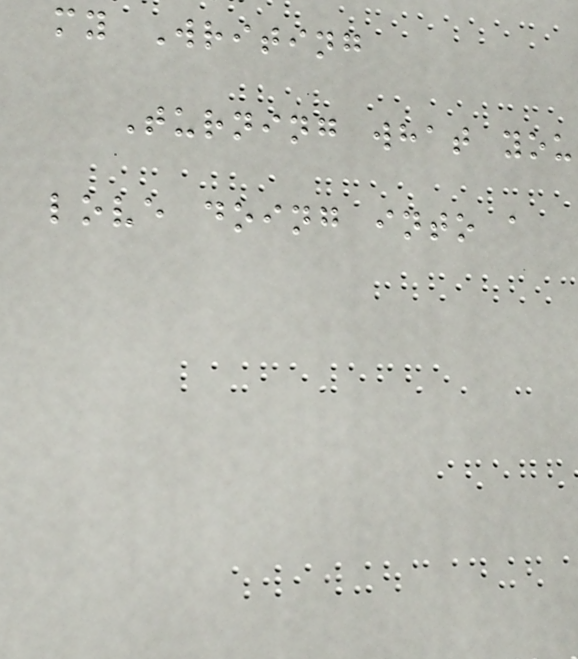my Writing
Turning what you
love doing into a
